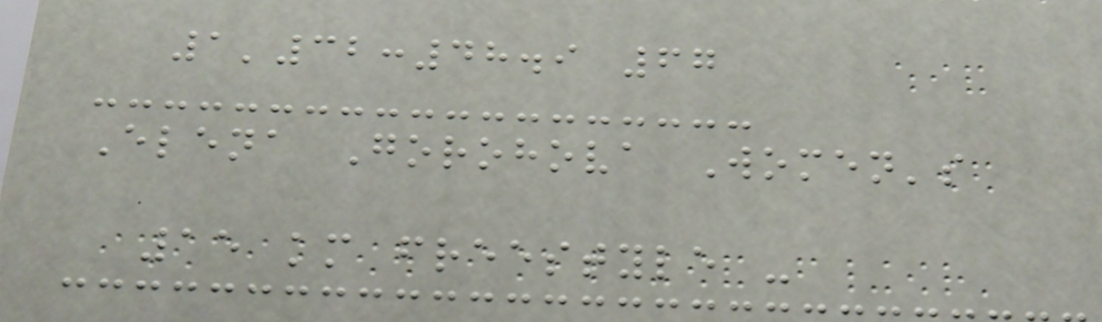1'32:48.9 67
Elena Gorohova Women's
15 km freestyle -
